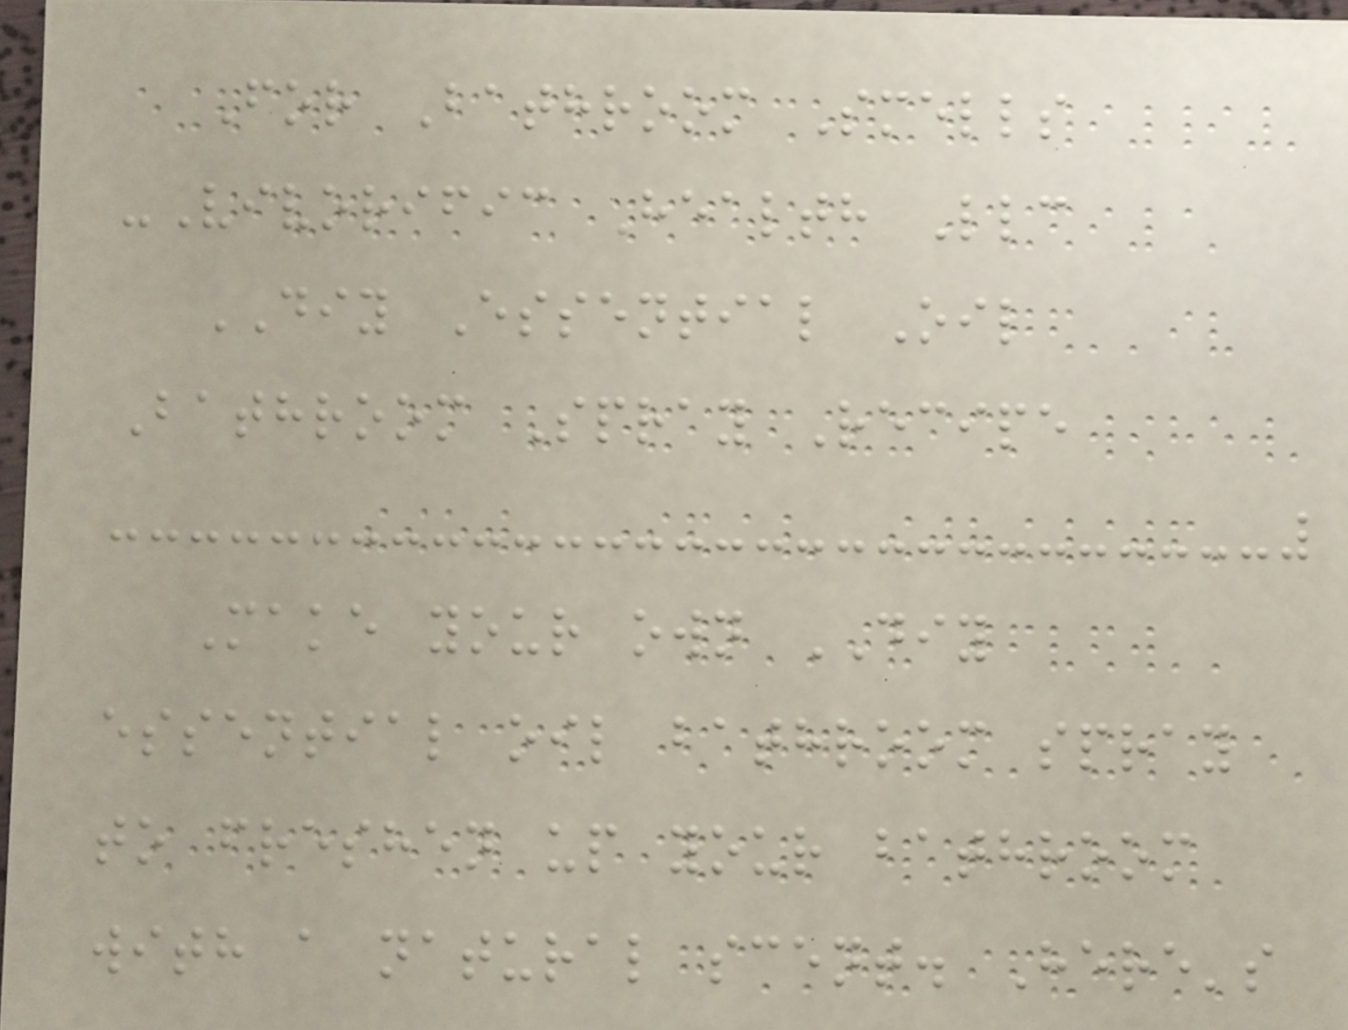For Bathroom Smells
-Vivorific Health Llc
DIY Essential Oil
Bathroom Spray Recipe
Make your own DIY
essential oil bathroom spray
to freshen up your bathroom
with a natural scent. Here's
